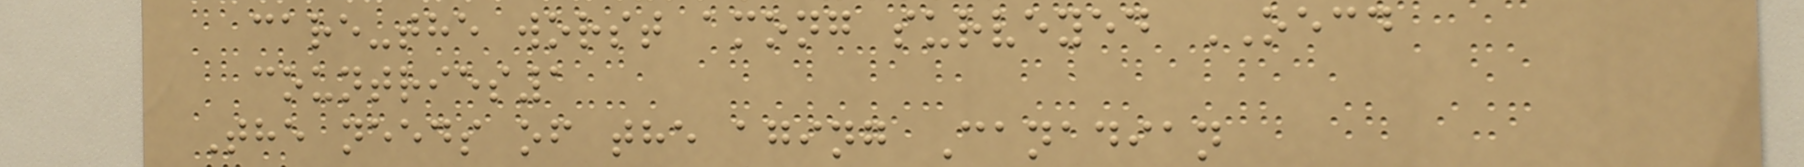care-the worst among surveyed OECD
countries1
The needs of the aging Canadian
